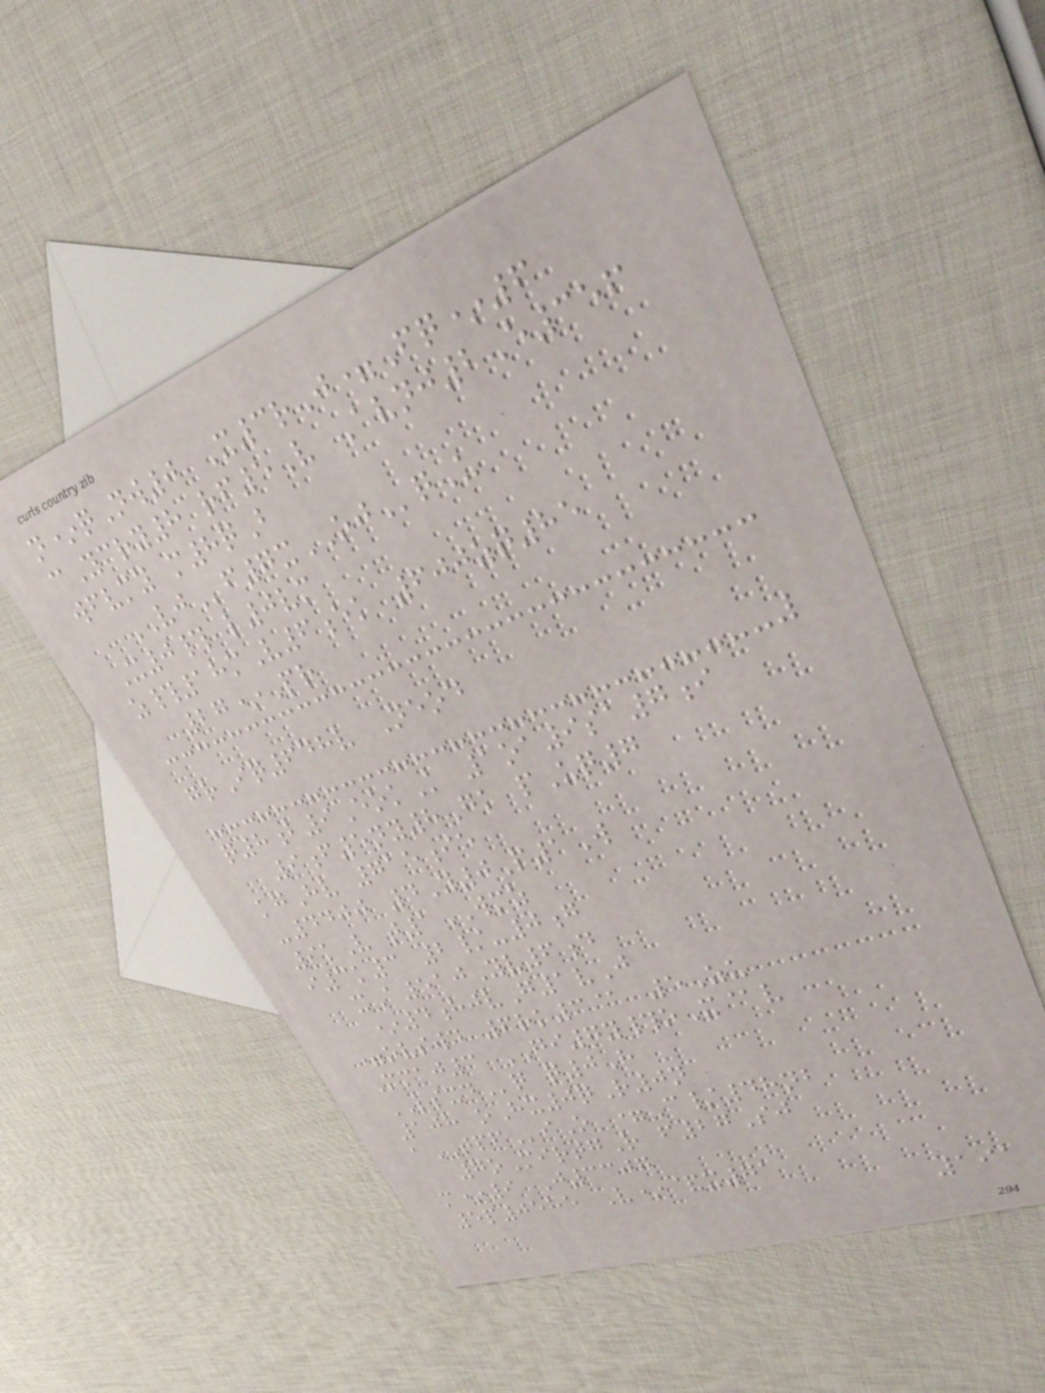n*qNw0 X3rJ=Fq*6
cYcry8 rf5V Avnj2E356
wfvmy m8qB
VJf7xOJqU
X0# l0vm
z#18mV6ek 600zq85
27*Pr
grIq648v Neod
q8b9EokK 1oa9sa7i
9f5ny8Gk pUq7
kgHv 715ie
-4400 4Y0P1W
9kV t1WMZ
i3k3 2/-0g
xA510Yv6d
*4hjvG1vJ
=ovswd 6rk3@ 5Zu
Mmaj3 GI7y#oX@v
LSXDq q0H
108 oHx0qR0n
aTPFiO =C/48nb
7oMirtgR f27Sj
m*9 J3307
5p0585 V*&x71
191
